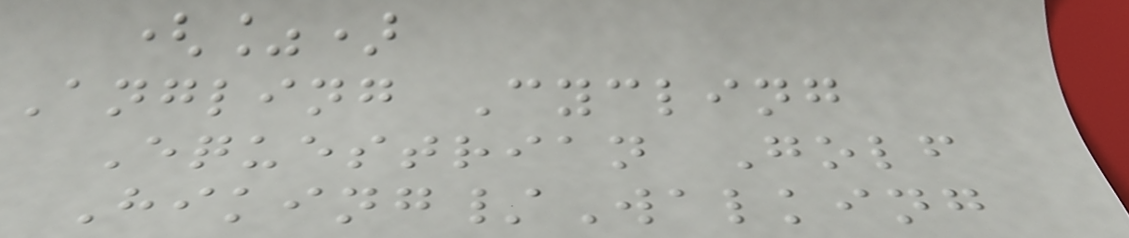(%)
Angling Cycling
Equestrian Golf
Hiking/Walking
